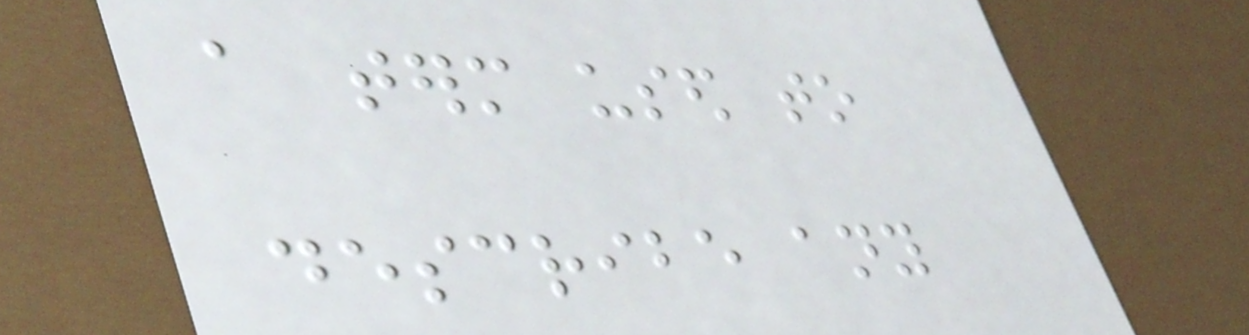a term used to
describe any
